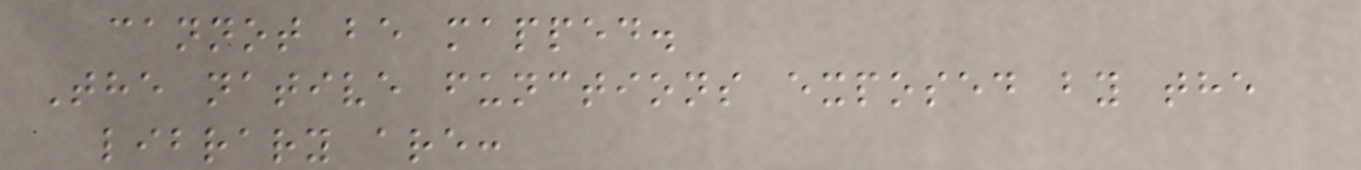cannot be mapped.
The native functions exposed by the
library are:
